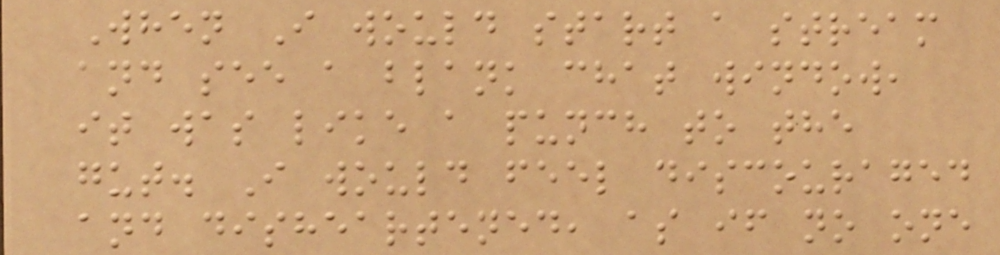When I would start a stream
and see a blank chat window,
it was like a punch to the
gut. I would feel discouraged
and disheartened, as if no one
